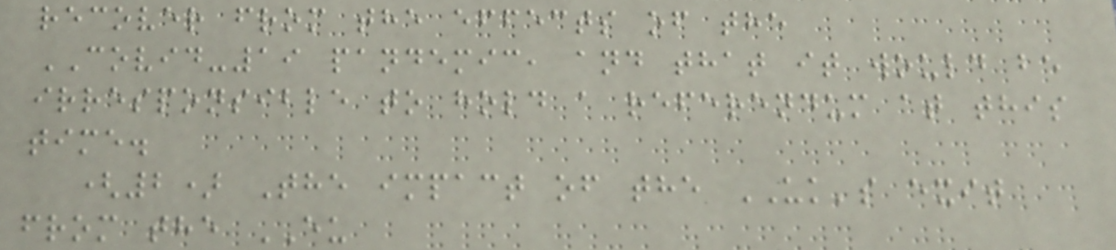recover from the effects of the
COVID-19 pandemic, and that it would be
irresponsible to hold a referendum at this
time.
(2) The impact of the UK's exit
from the EU
